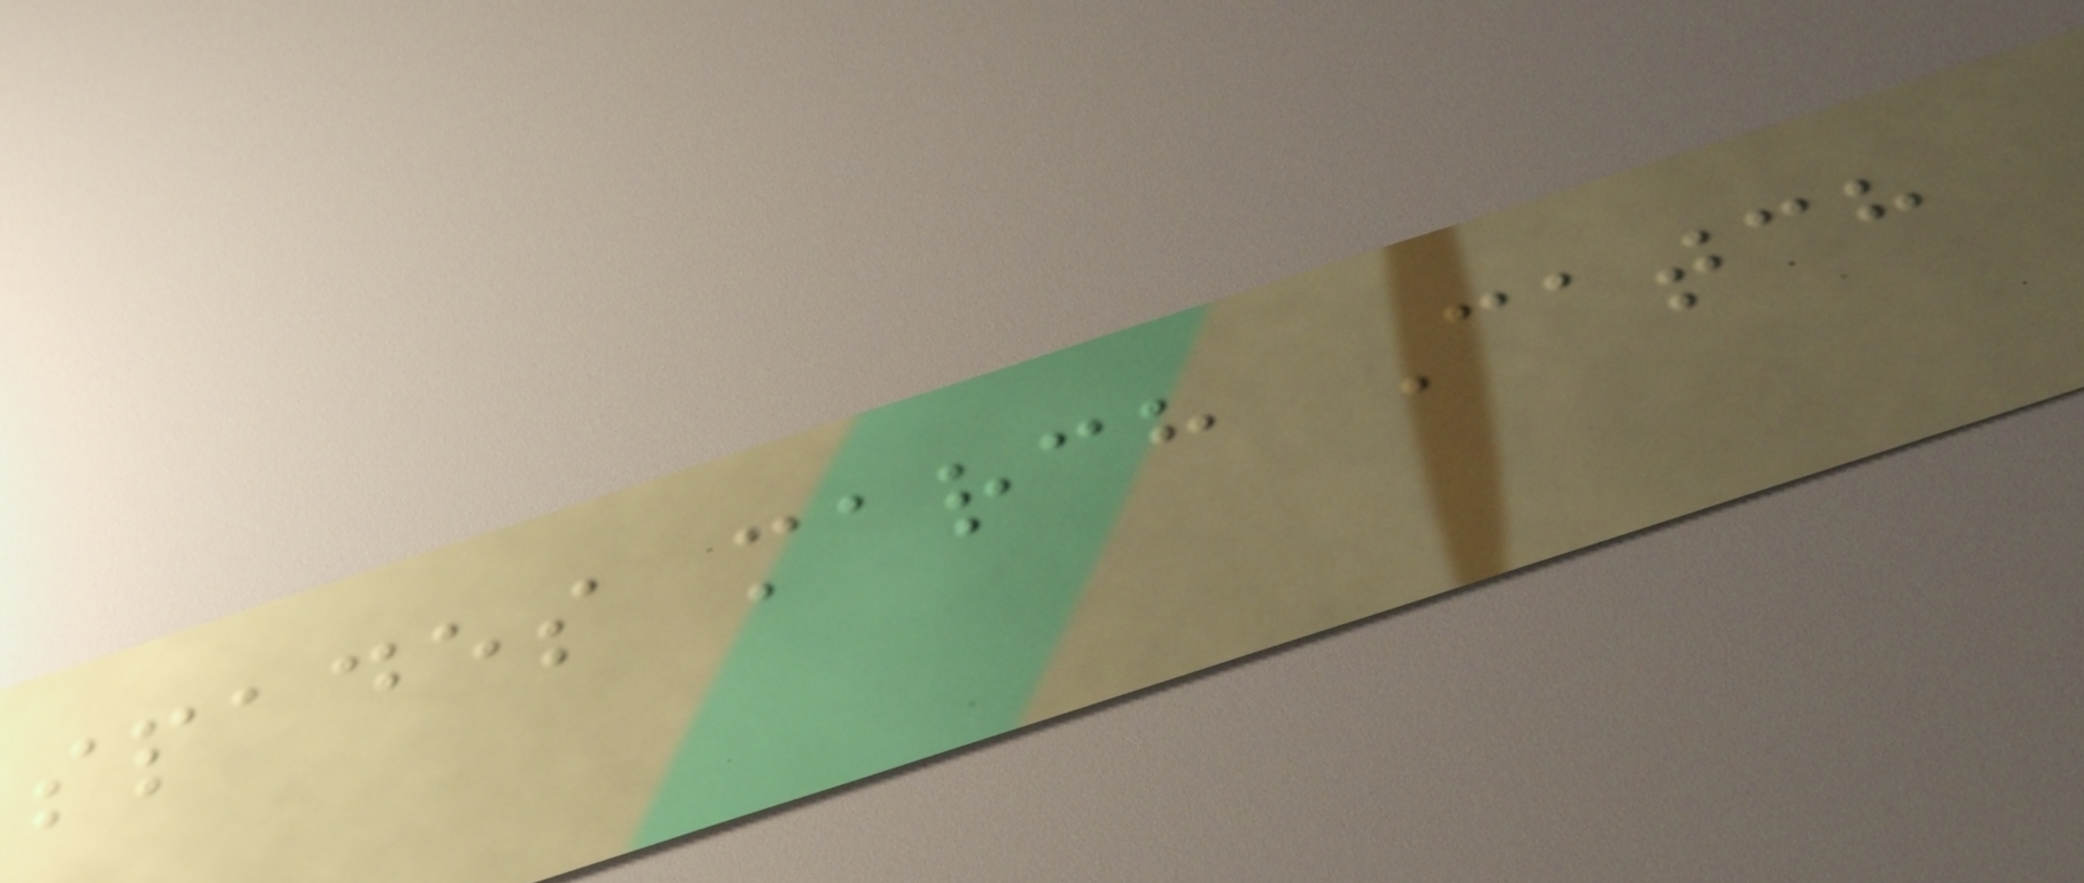spades march Catch
